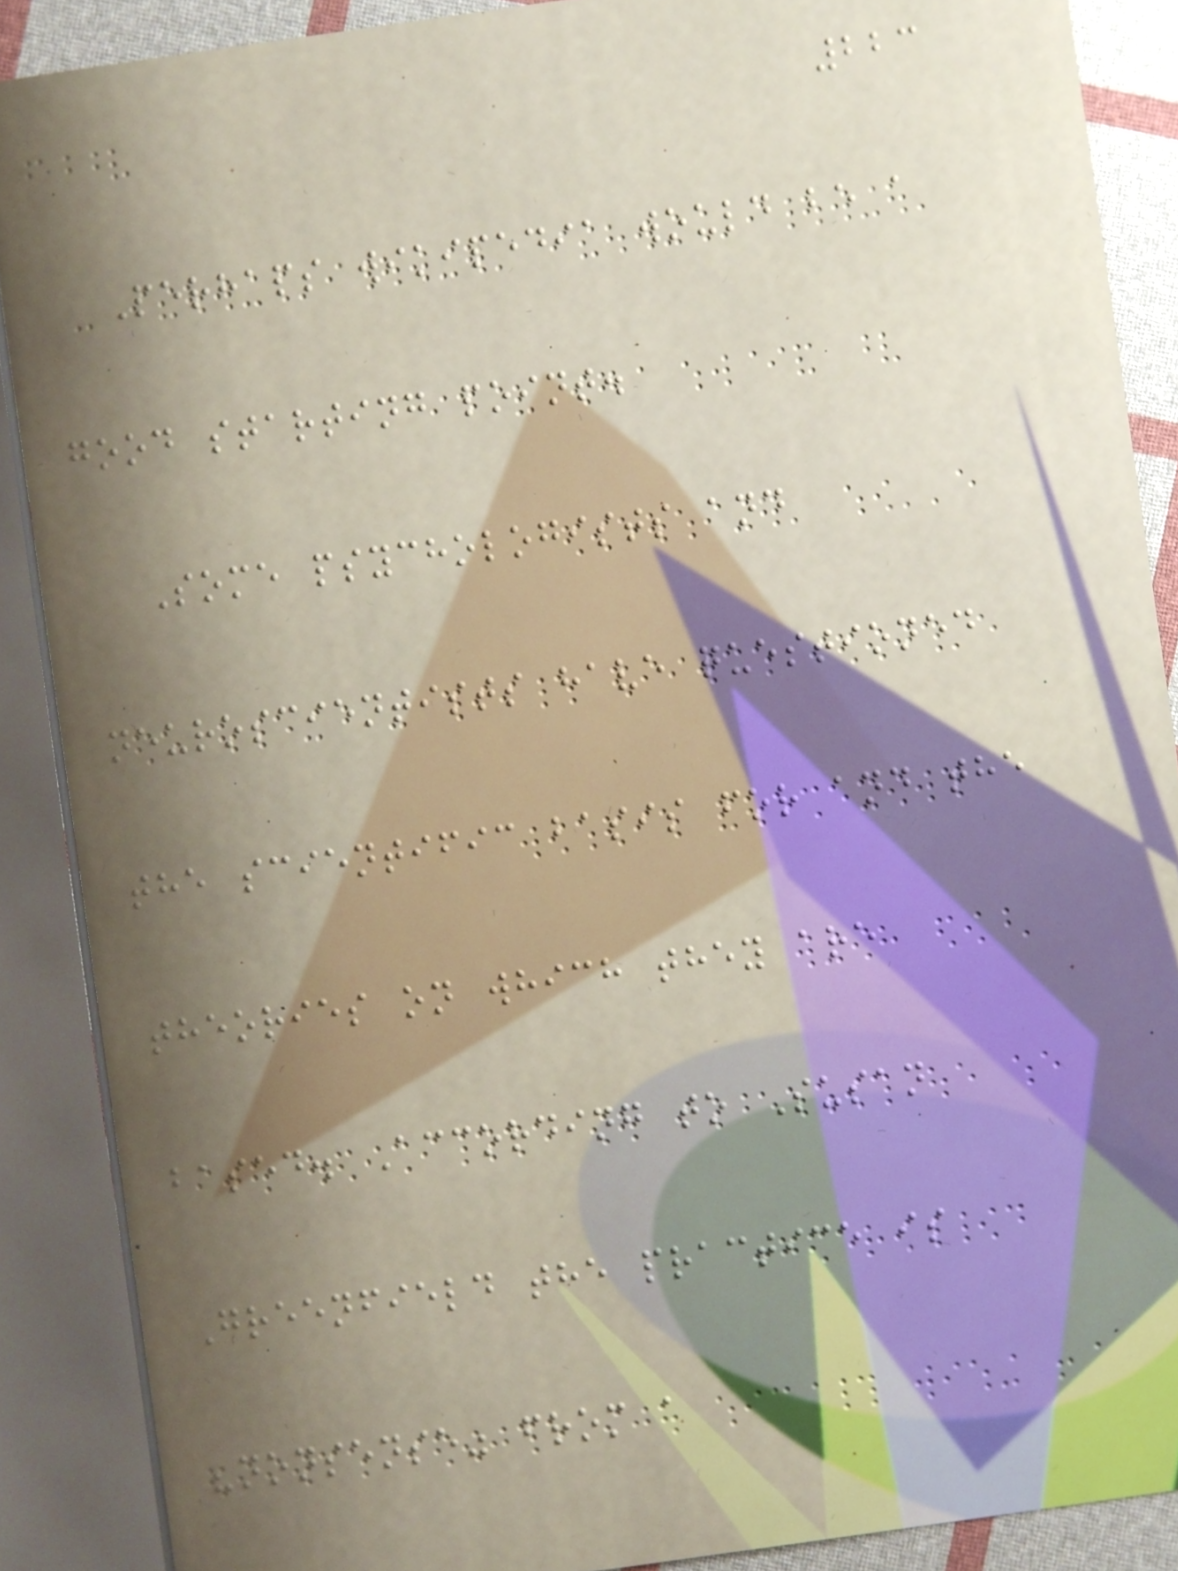223
Perhaps wikipedia would be a
good starting point.
Some psychologists and
neuroscientists have questioned
the scientific basis for and the
theories on which they are
based. According to Susan
Greenfield the practice is
"nonsense" from a
